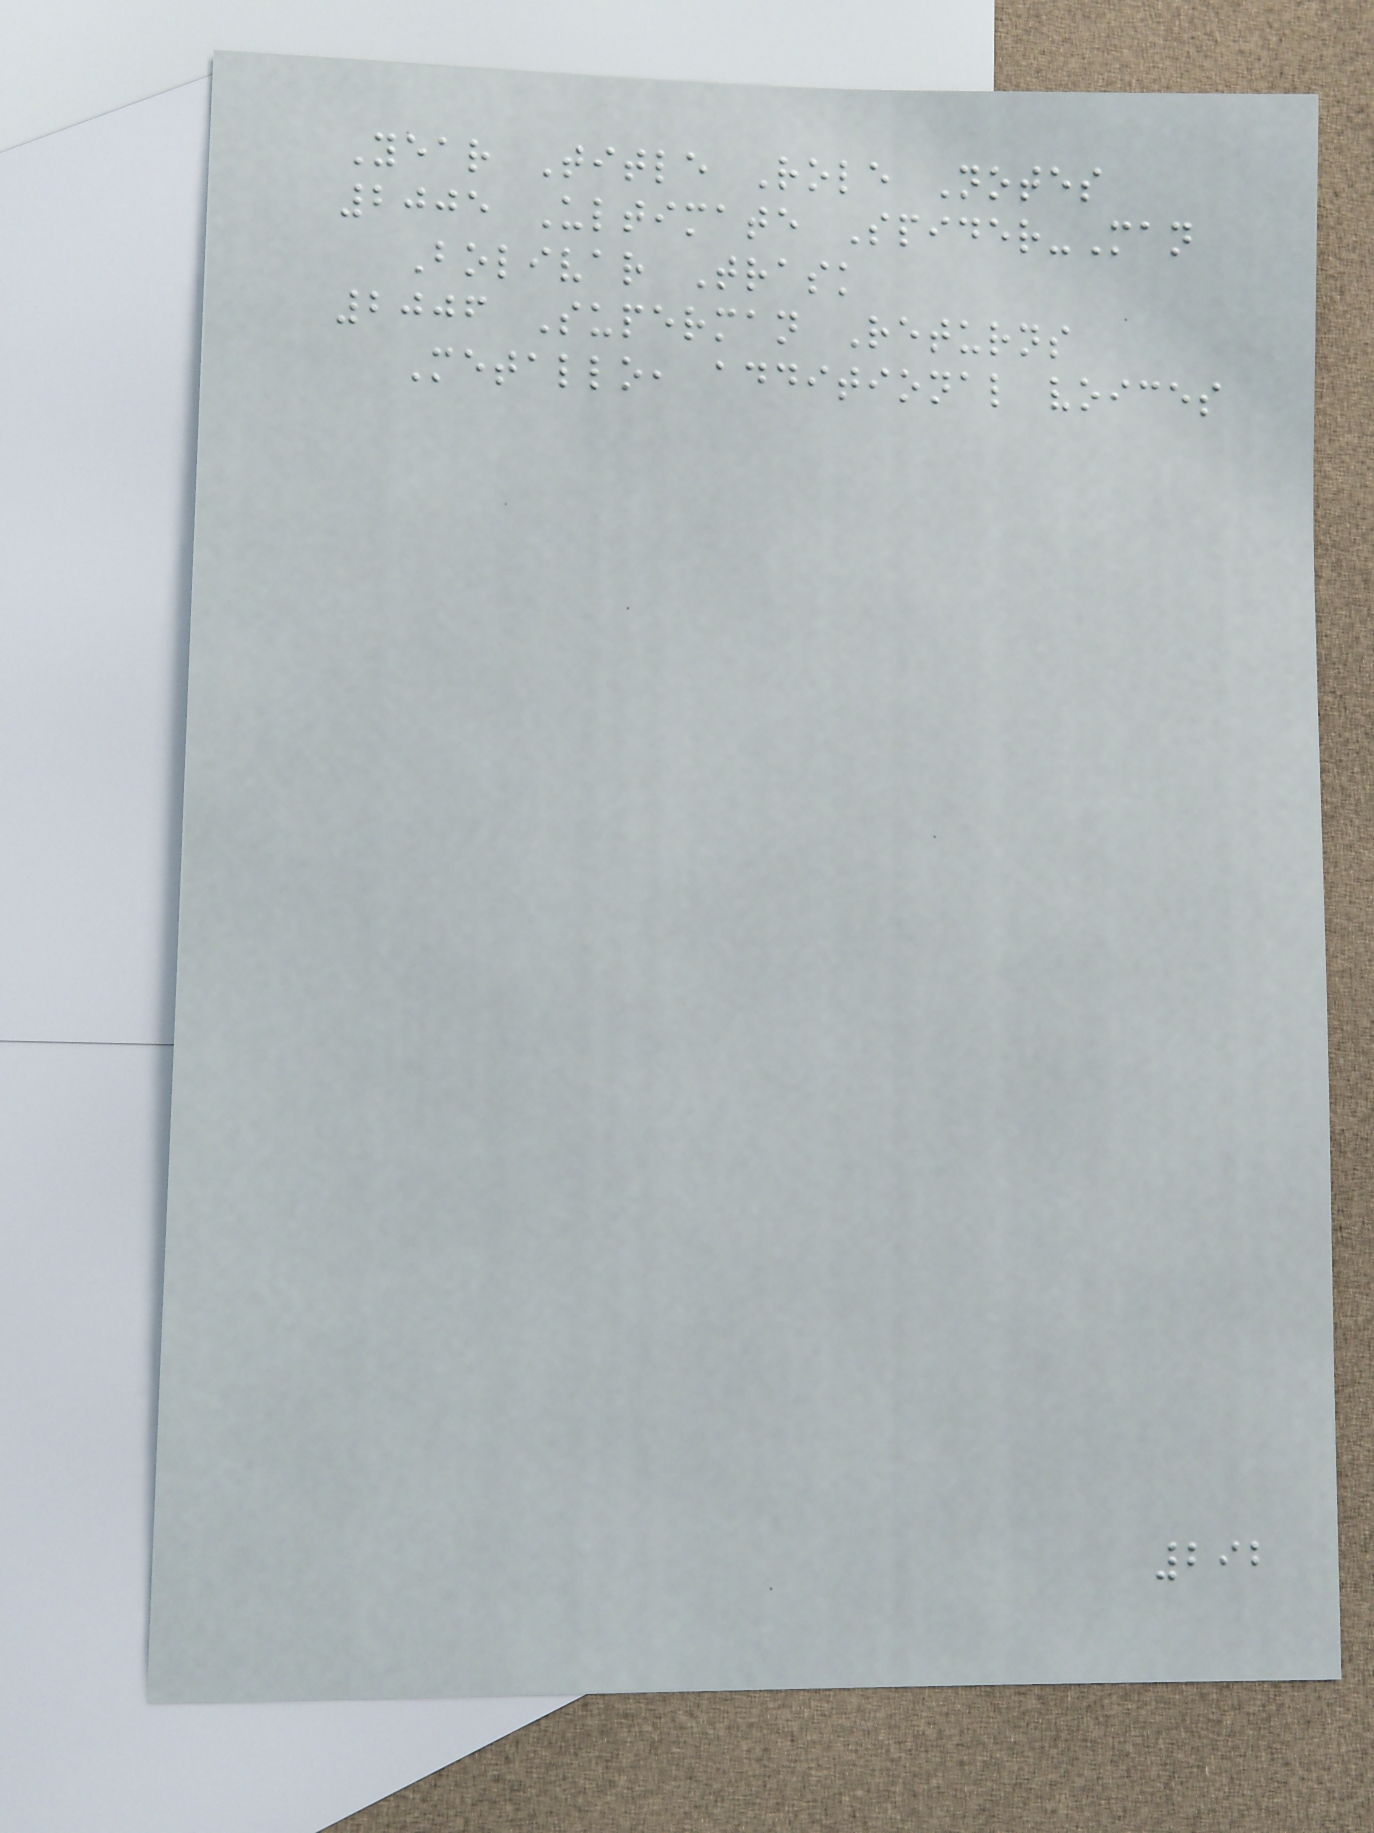Year Title Role Notes
2005 Ultimate Spider-Man
Bolivar Trask
2006 Superman Returns
Metallo, additional voices
292
